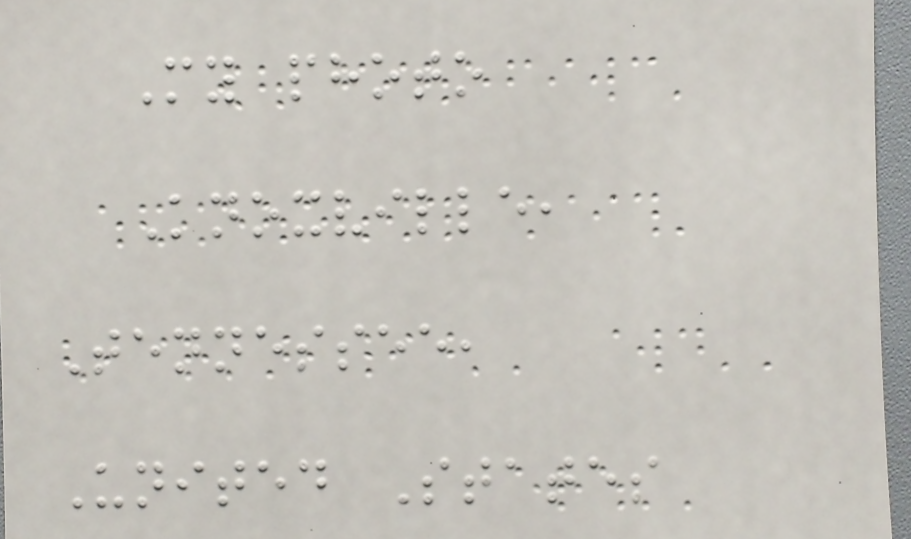My photo
Knoxville,
Tennessee,
United States
